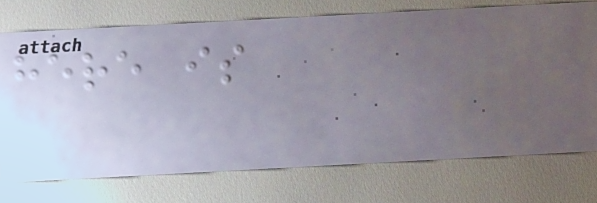here is
